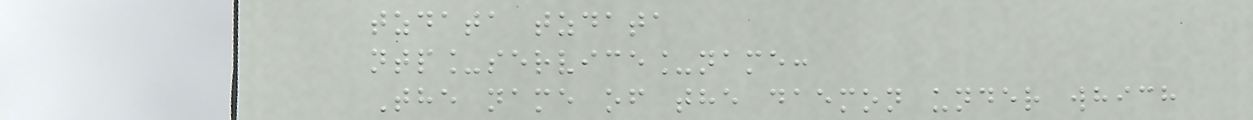tzdata tzdata
ntp_service_name:
The name of the daemon under which
